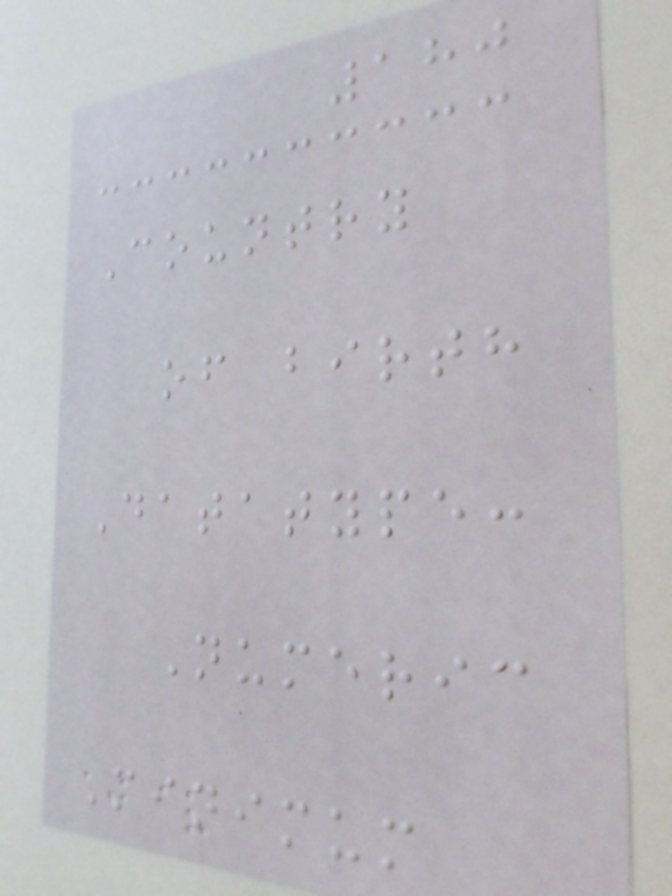180
Country
of birth
Datatype:
Numeric
Minimum
